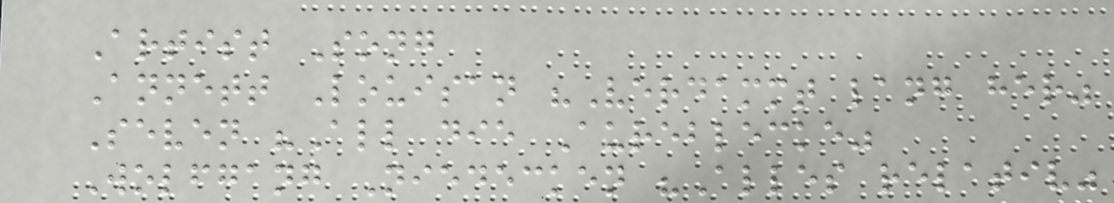Artist Song
Annett Louisan "Verdammt lang her"
Seven "All die Aureblecke"
Wolfgang Niedecken "Alles relativ"
